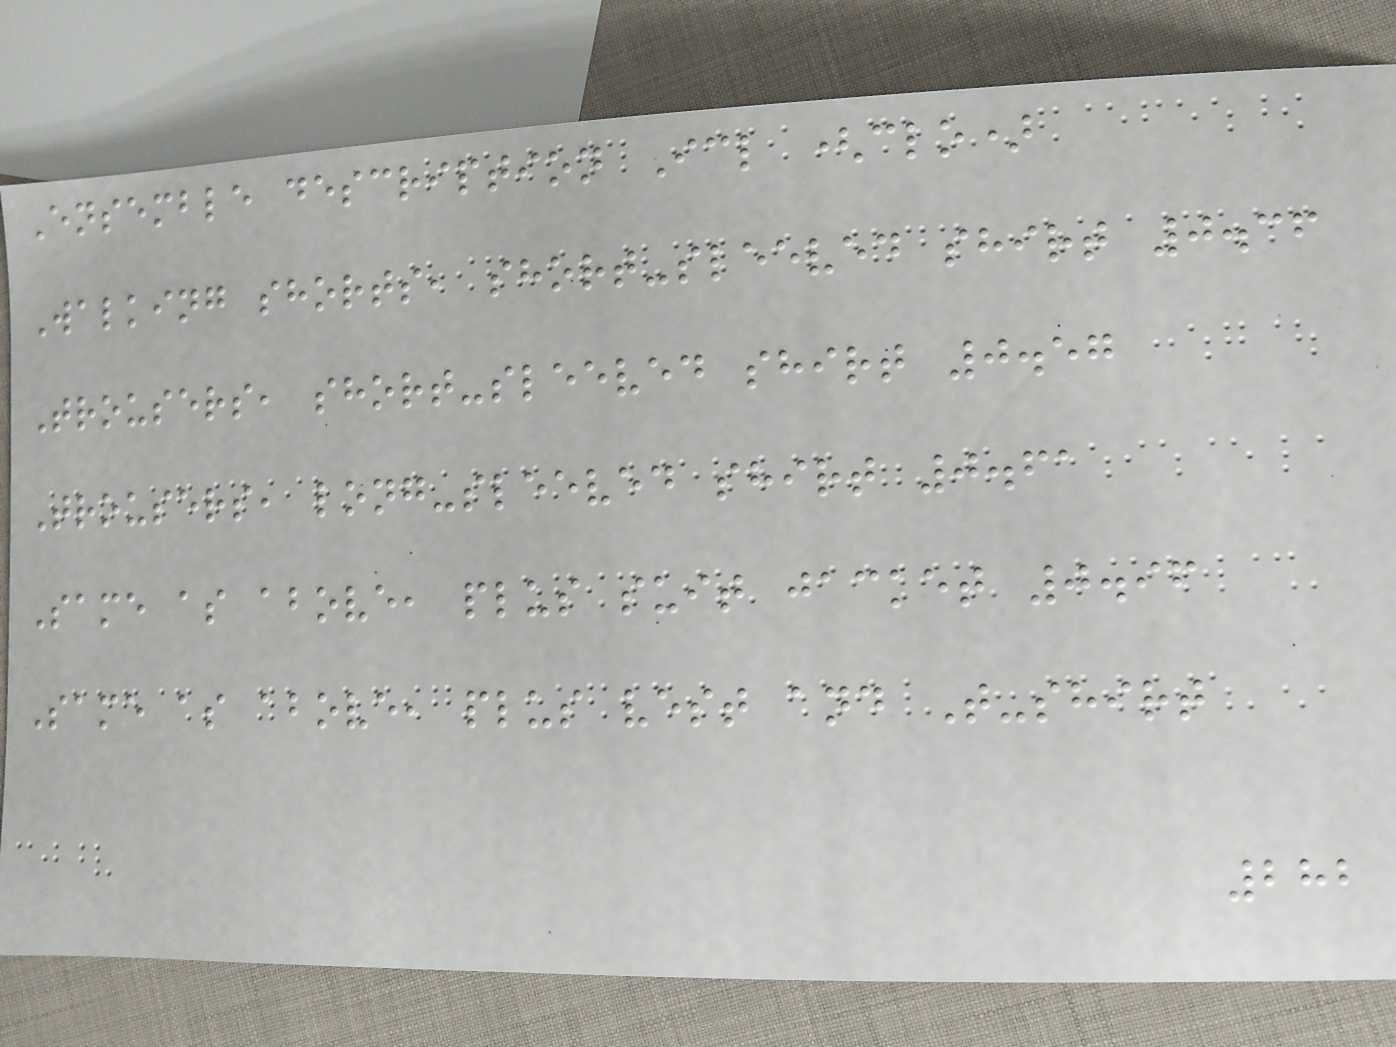Ensemble description Icl (clo)
Walking shorts, short-sleeved shirt 0.36
Trousers, short-sleeved shirt 0.57
Trousers, long-sleeved shirt 0.61
Same as above, plus suit jacket 0.96
Same as above, plus vest and T-shirt
282
